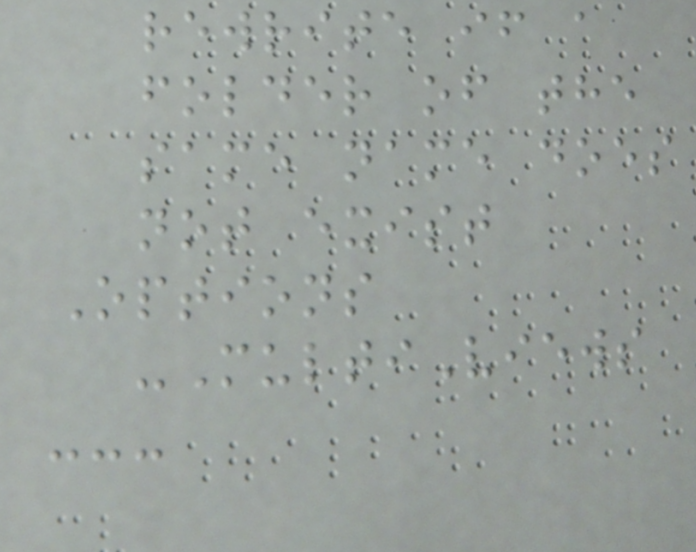rewrite if a
folder of the
same name does
not exist
Options
-MultiViews
---
